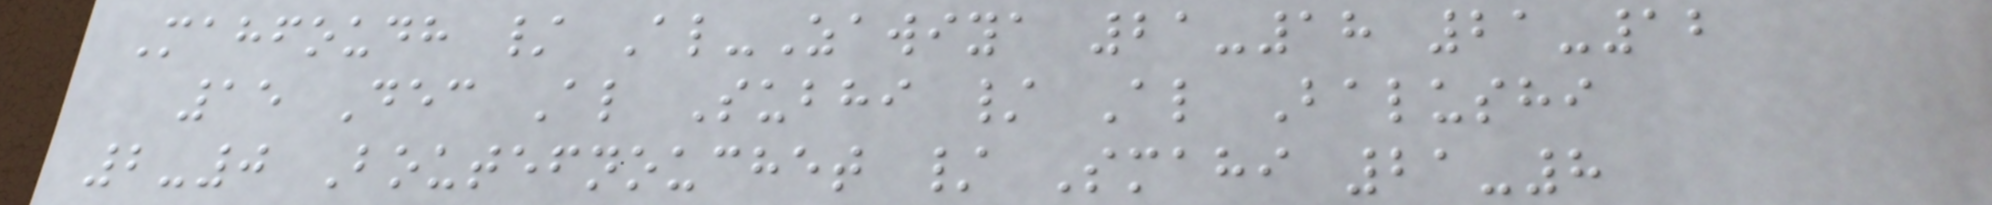Mahfoudh / Al-Zawiya 21-18 21-12
15 Dec Al Subhi / Al Balushi
2-0 Boutefnouchet / Smahi 21-8
